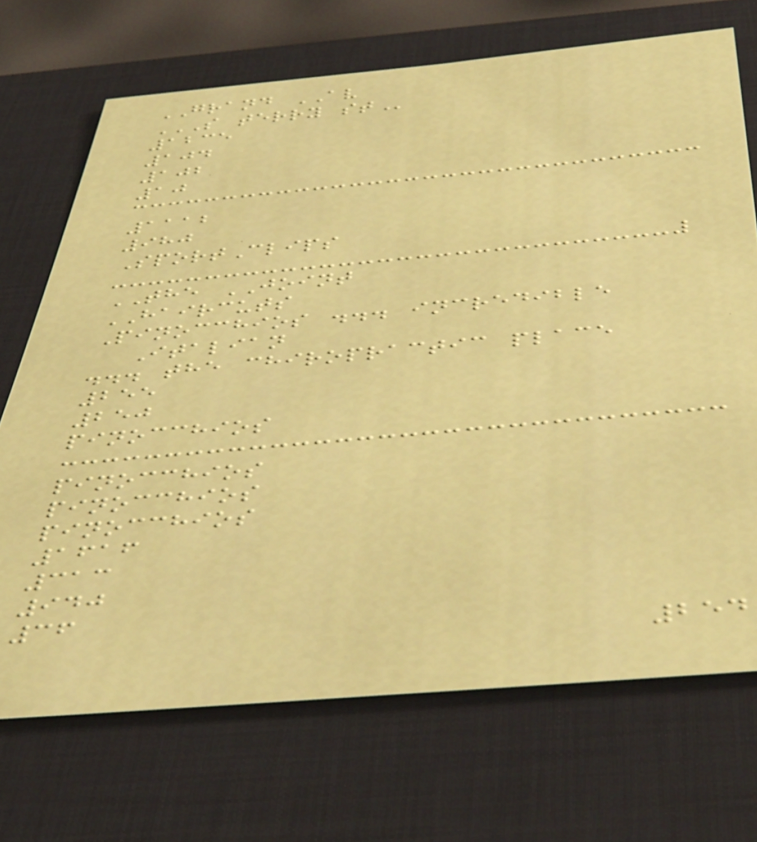GRAND AV
S TERRY ST
1235
104
102
10
1112
980
SportClips
THE JOINT
HAIRCUTS
Pinocchios ... incredible
Italian
... the chiropractic place
255
250
pinocchios
pinocchios
pinocchios
pinocchios
1616
313
940
36
254
